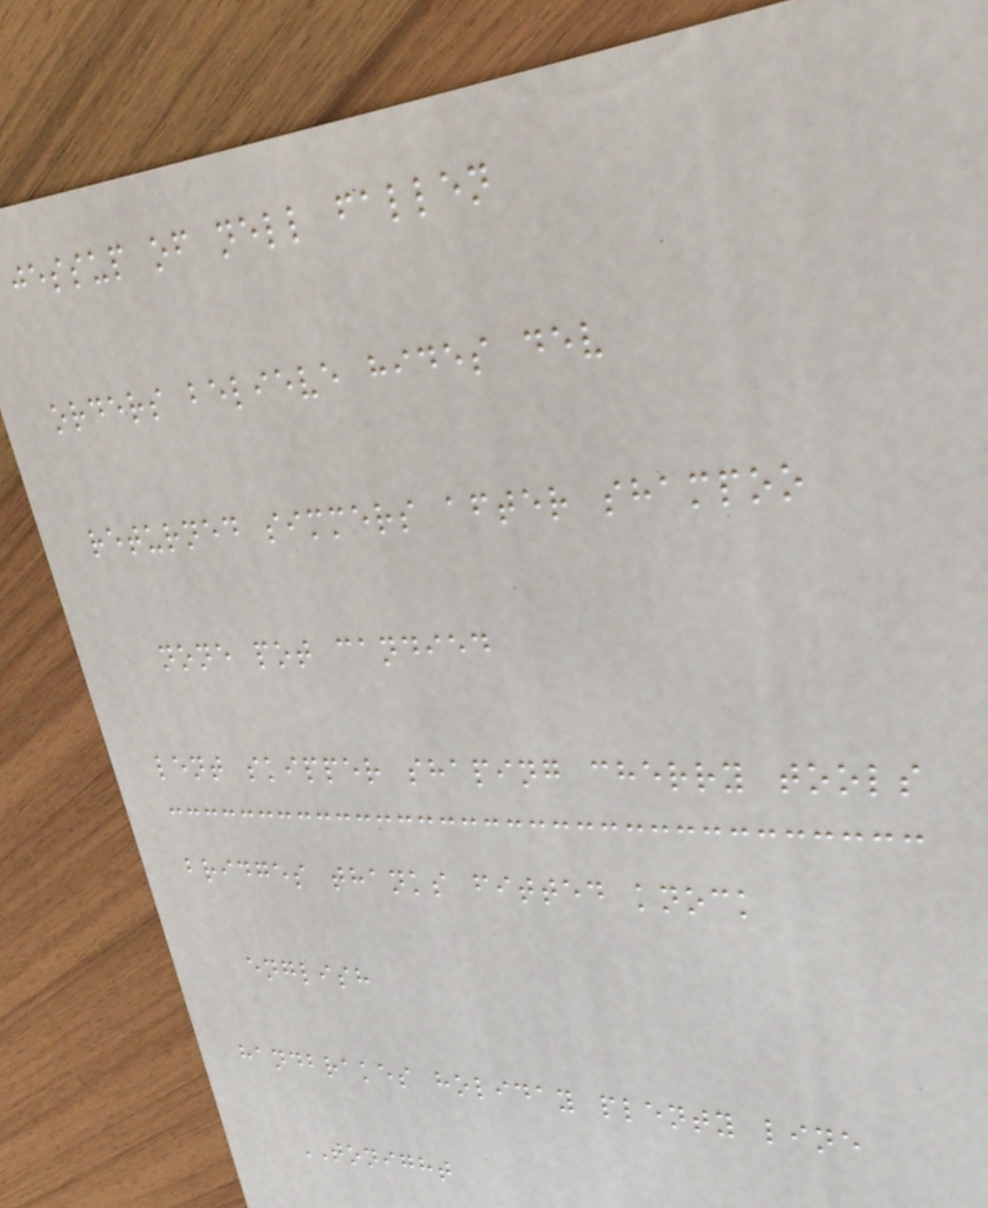jessup of nell fallen
orders believe hides dev
returned simmers after shampoo
none pot candied
lent skipper shaping cherry tools
bridges thanks fitted knock
english
handbrakes holiday plenty line
TONIGHT
